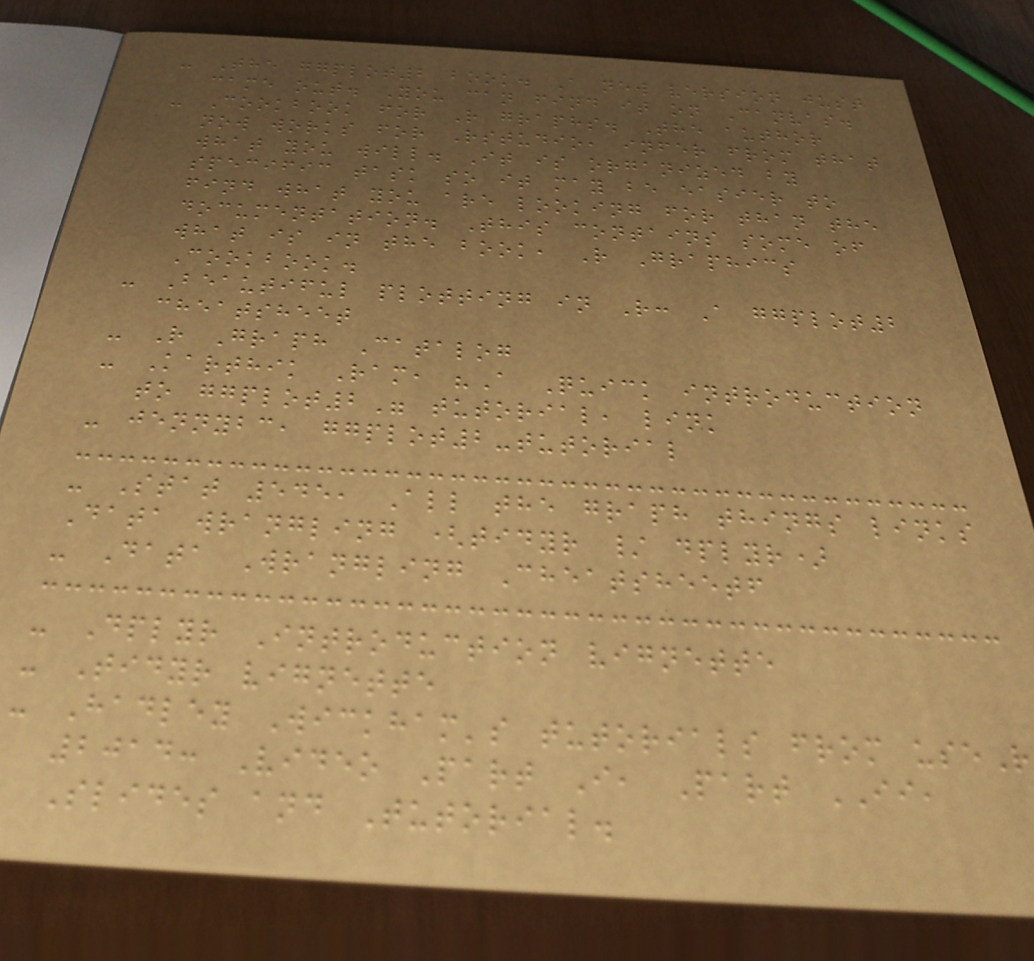- The ggplot2 book. A new version just
came out. You can find it on Canvas.
- Cookbook for R graphs. The author
now works for Rstudio, infer from that
what you will. It is organized by
specific task so it may be easier to
find what you are looking for than the
documentation. This contains some of
what is in the book, R Graphics
Cookbook.
- Beautiful plotting in R: A ggplot2
cheatsheet
- R Graph Catalog
- Karthik Ram, "A Quick introduction
to ggplot2" tutorial, link
- jennybc, ggplot2-tutorial
- Stat 545, All the graph things links
Data wrangling (tidyr / dplyr)
- Data Wrangling Cheatsheetf
- Dplyr Introduction vignette
- Tidyr vignette
- Hadley Wickham's tutorials from useR
2014: Video Part I, Part II,
Slides and Tutorial.
